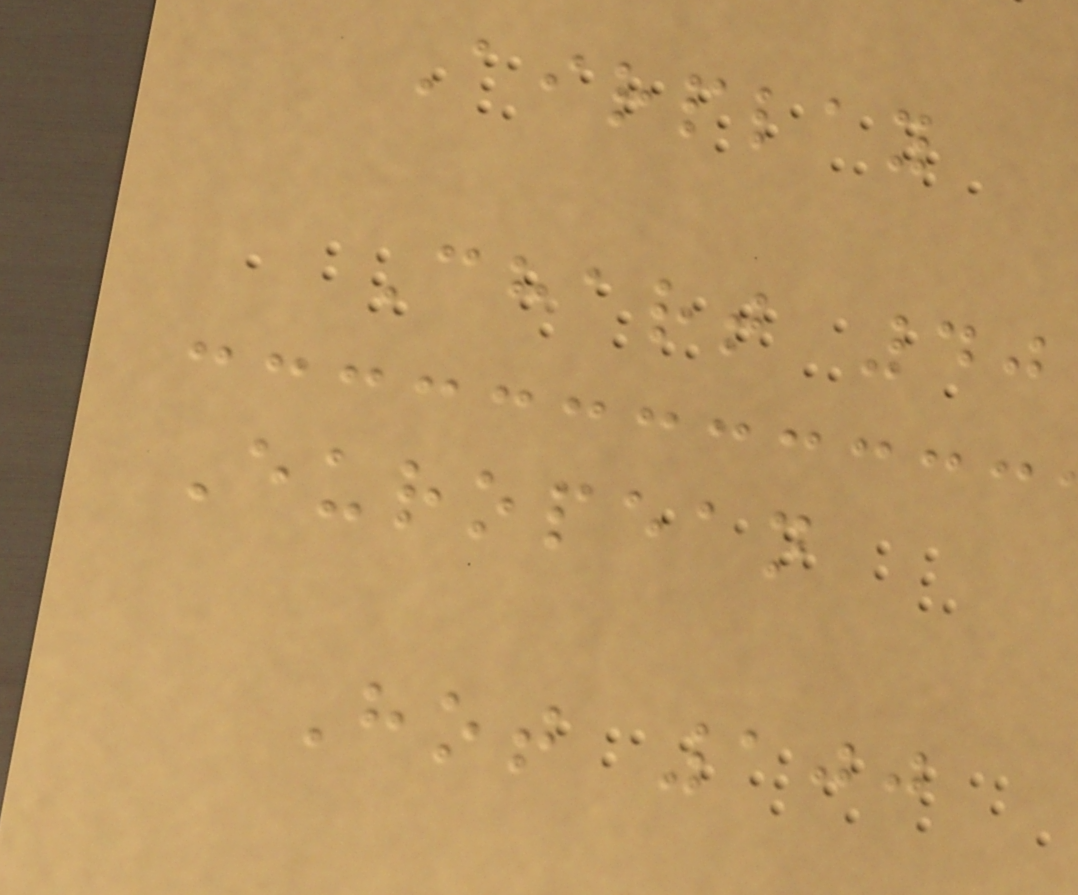Airplay
Chart 40
European
Hot 100
